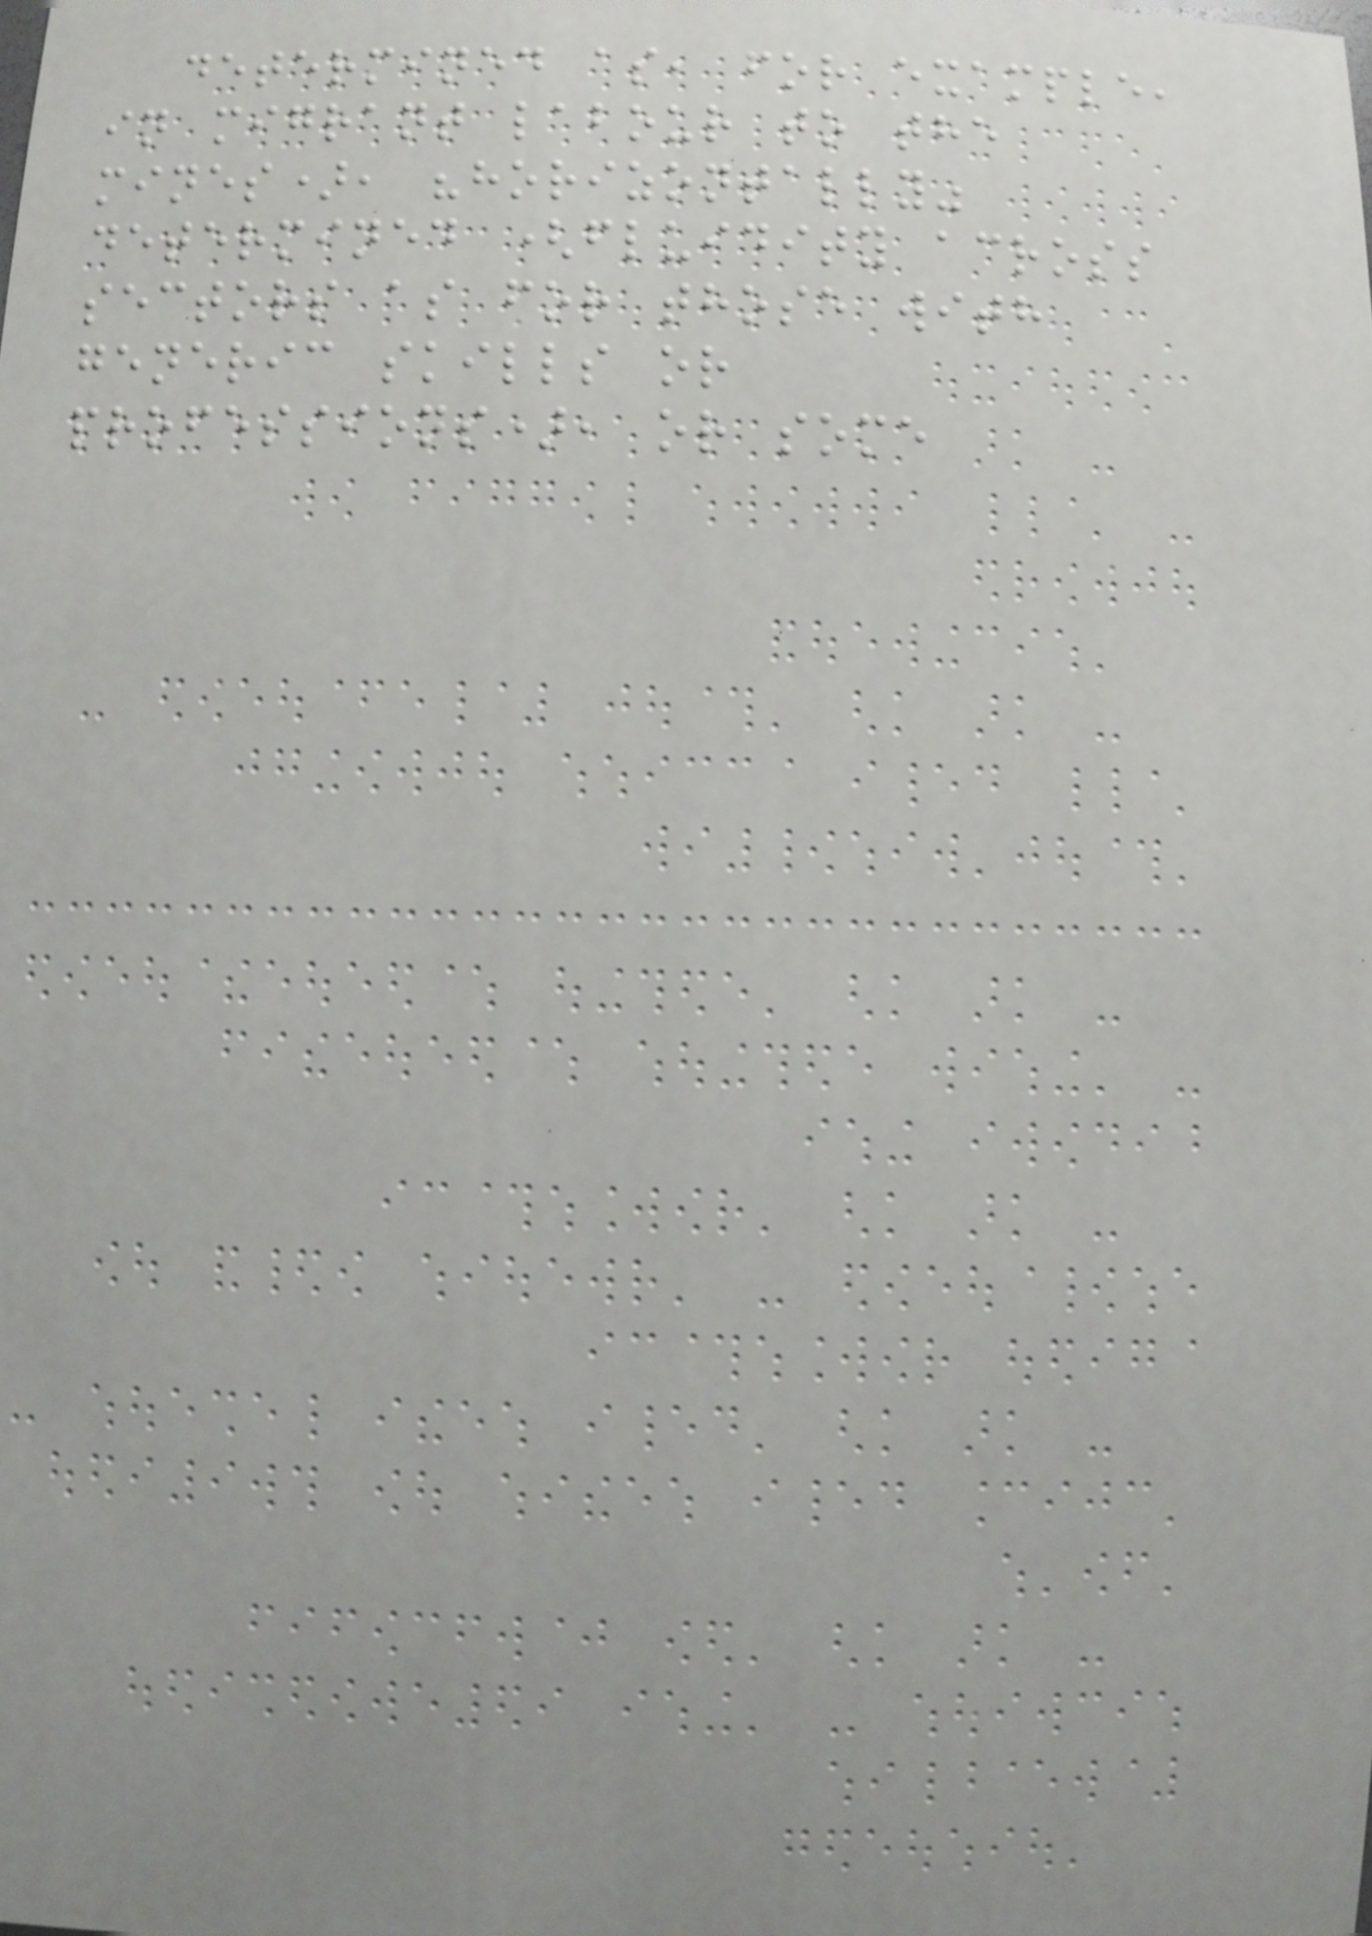determined as, for example,
in migrant labour to the
mines), "horizontally"
determined (fluidity across
sectors as for those with
generic skills or
professions), or some
